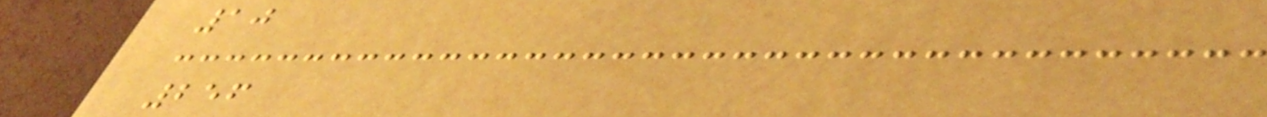10
256
